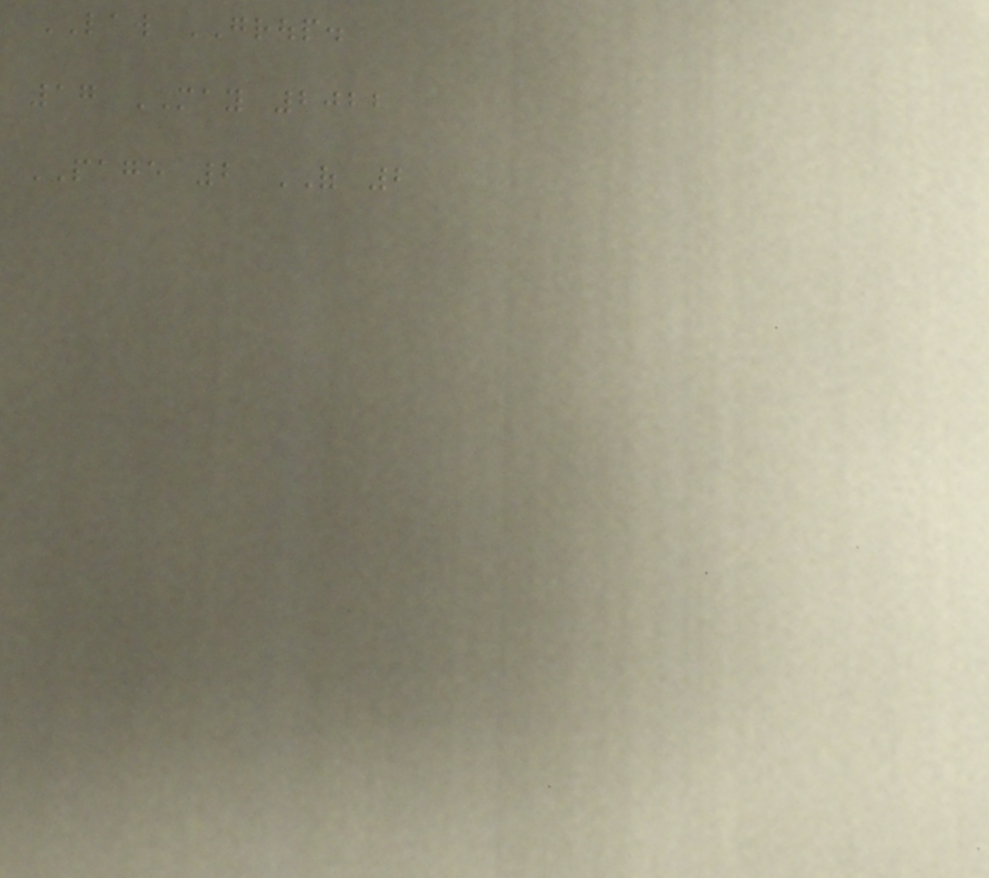LAW GROUP.
17 MAY 2022
PAGE 2 OF 2
